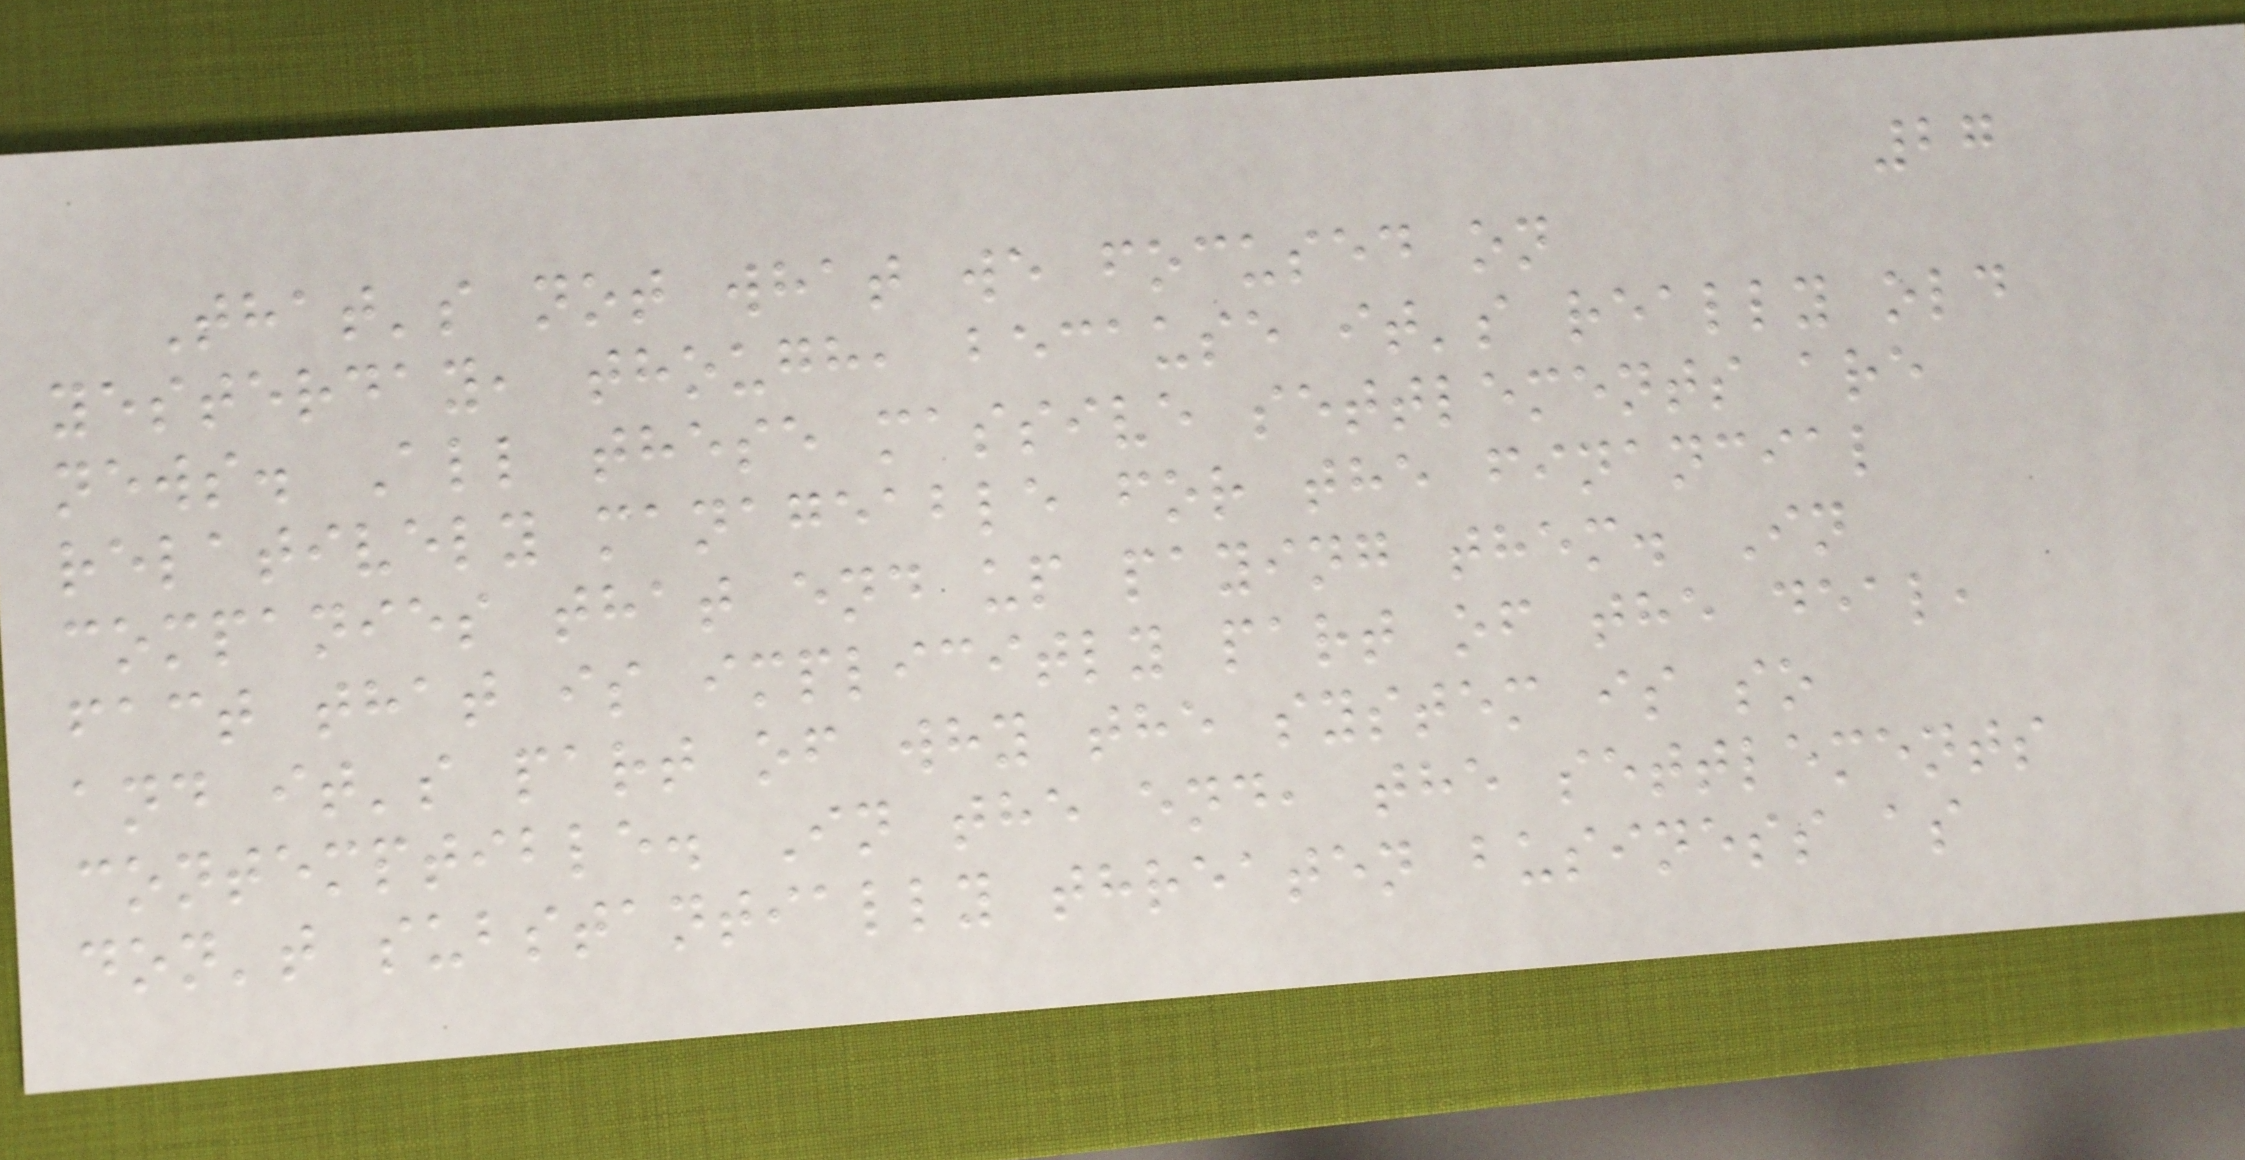27
That's not what we focused on
yesterday, though, because it's really old
news. All these massive settlements are
relatively manageable for the financial
companies that end up paying them. In
fact that is implicitly part of the deal,
and it's part of why the system is so
contemptible. In the end, the settlements
don't substantially threaten business as
